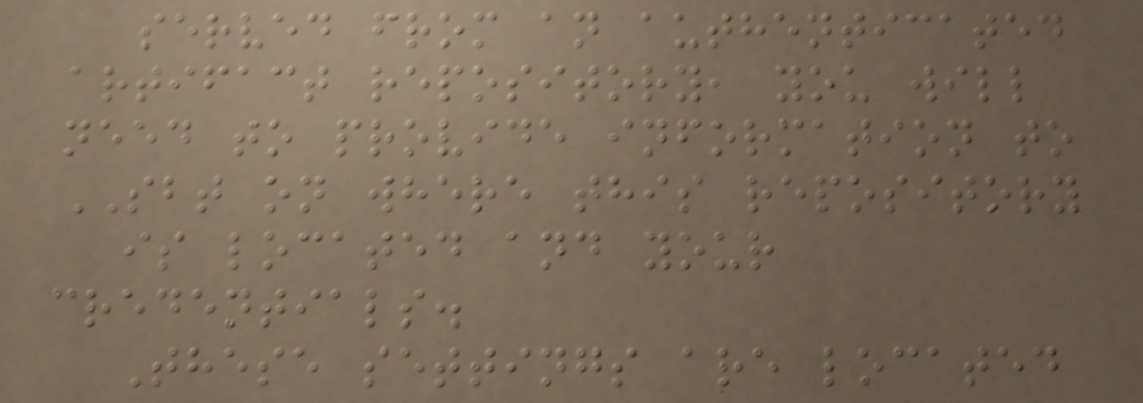served from an authenticated
artifact repository, you will
need to provide information to
SBT on where this repository
is located and your
credentials.
These settings are located
